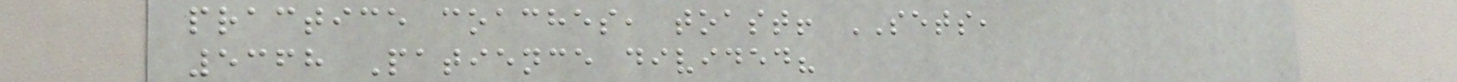practice coaches, toast! SETS,
5368 Patience divided?
